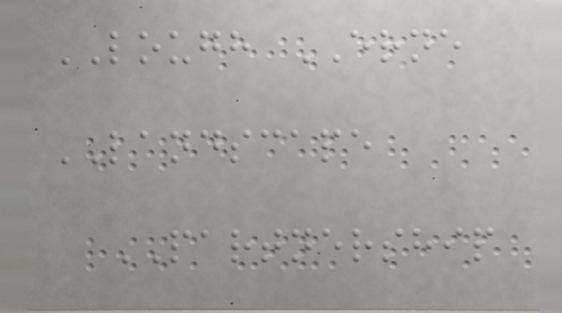LOUGH ERNE
LANDSCAPE
PARTNERSHIP
